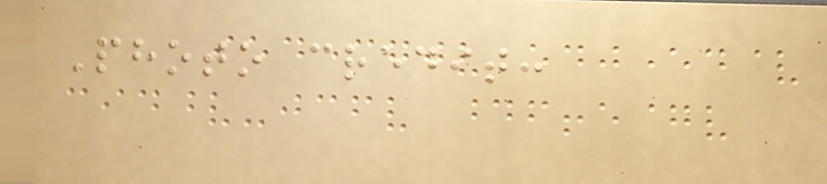Photo credit:
